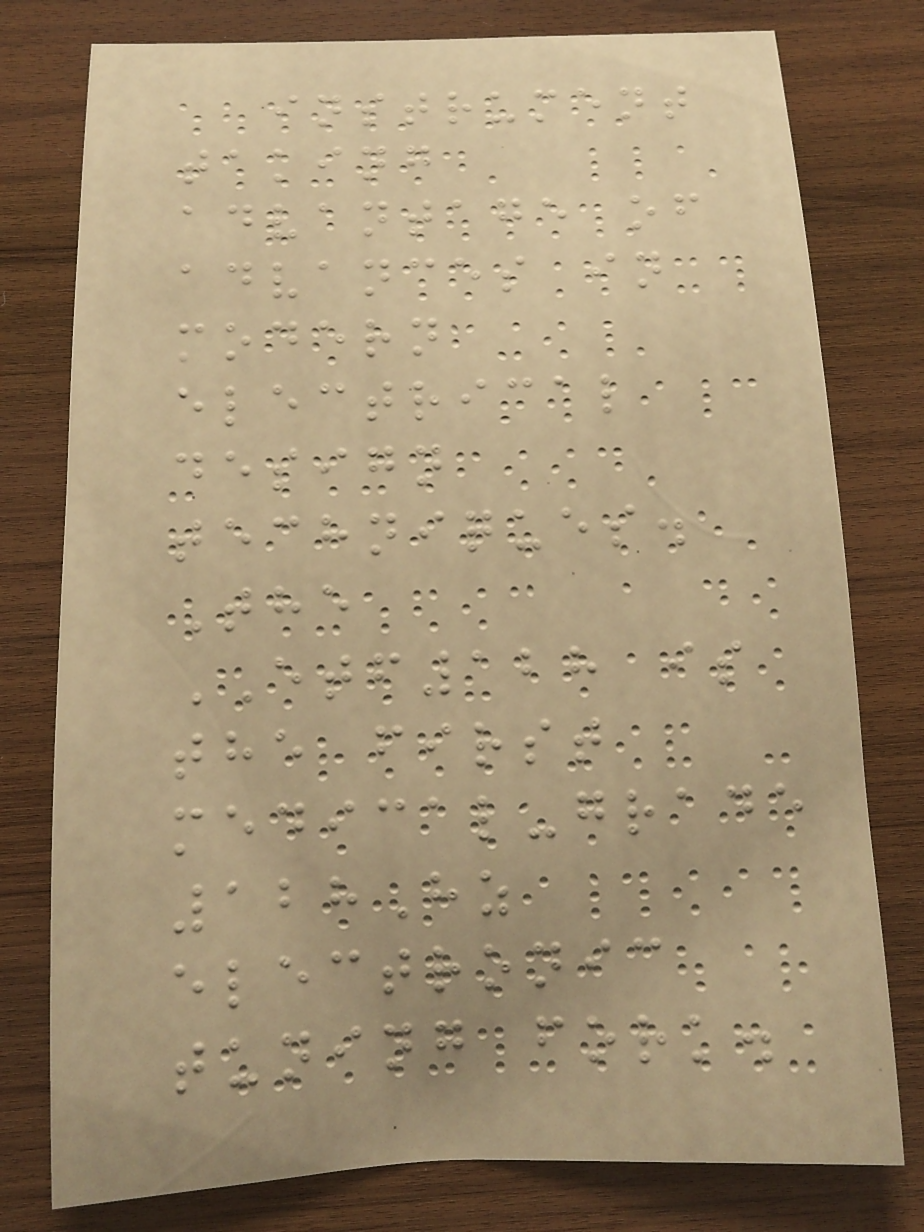instrument
taking
advantage of
advances in
modern
electrical
design
techniques.
The
ETF128 is
the first
medical-grade
128Hz
electronic
tuning fork.
